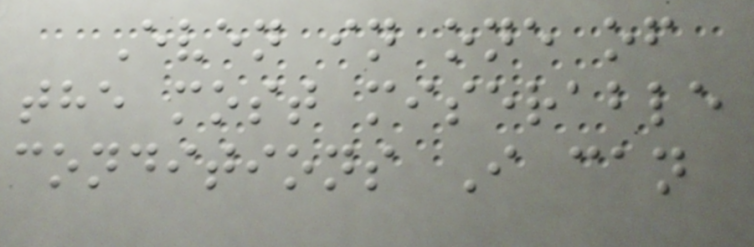Even in one of
the most miserable
conditions I can
